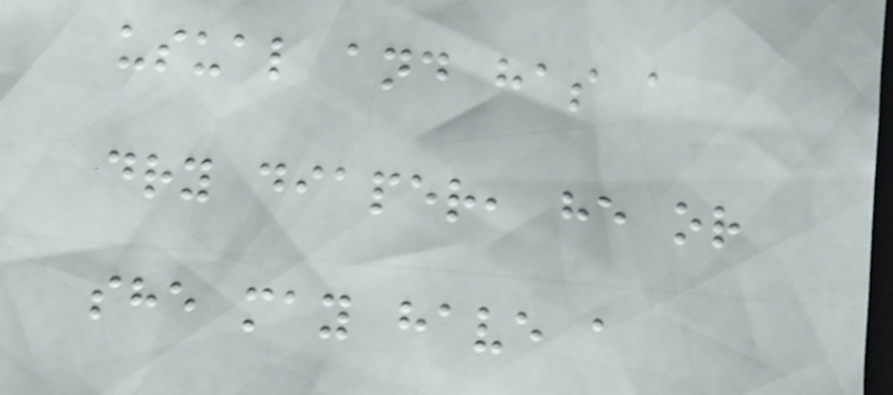usual and has a
dry diaper, he or
she may have a
